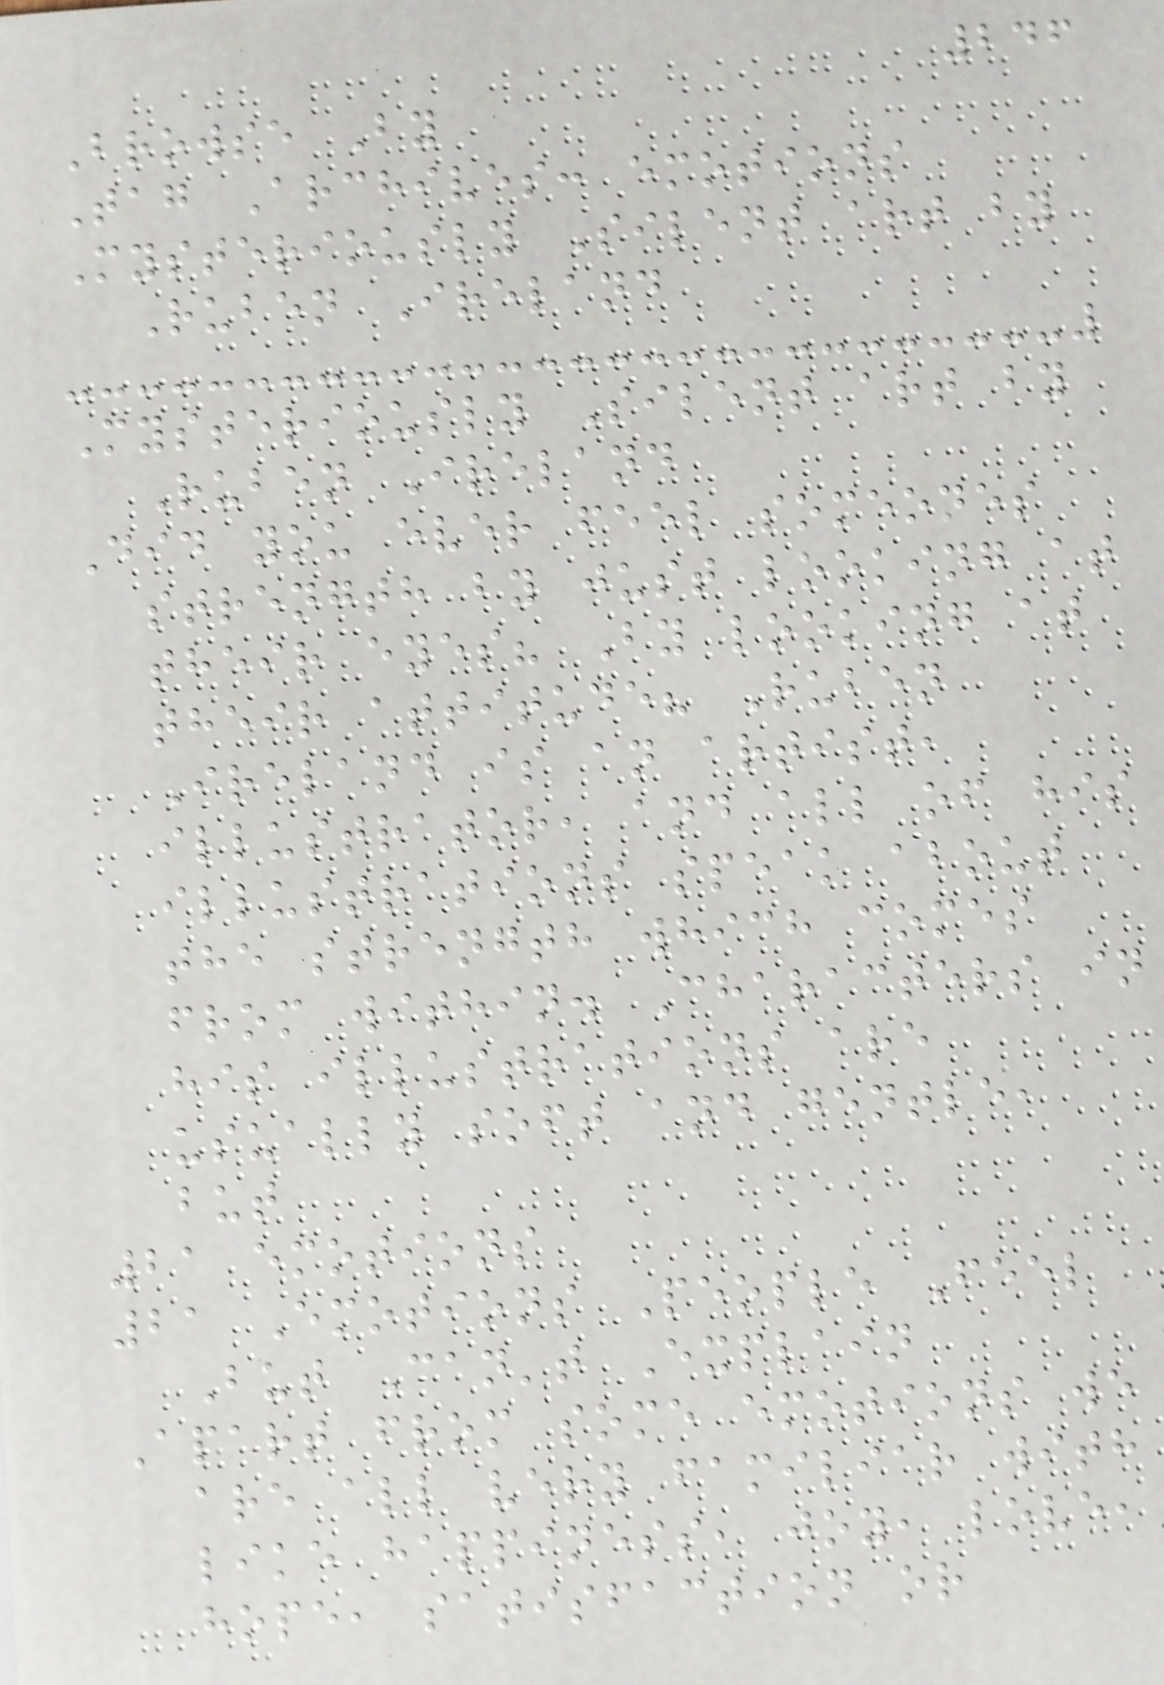246
Browse By
Tag Archives: emotions
Mysteriously Silent art by
Ruben Ireland
Mysteriously Silent art by
Ruben Ireland
Did you ever feel someones
strength by just looking at
their eyes? By looking at
their attitude? Ruben
Ireland is an artist,
illustrator, and all of his
illustrations speak about
the strength which comes
from within. Characters in
his illustrations are
usually soft and gentle,
but
21 emotions
21 Emotions People Feel
But Can't Explain
Apart from some emotions we
are all very familiar with
like happiness, joy, love,
hope, satisfaction or
